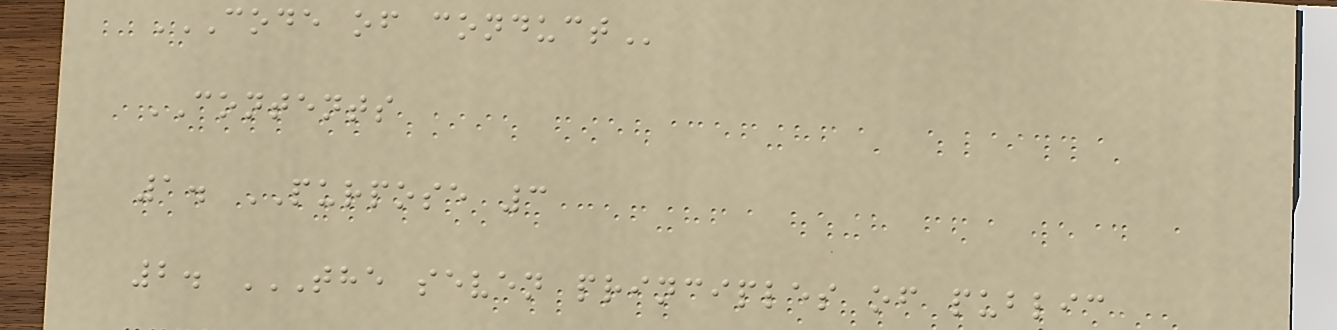CODE OF CONDUCT
CONTENTS
1. PURPOSE 3
2. THE SEVEN PRINCIPLES OF PUBLIC
